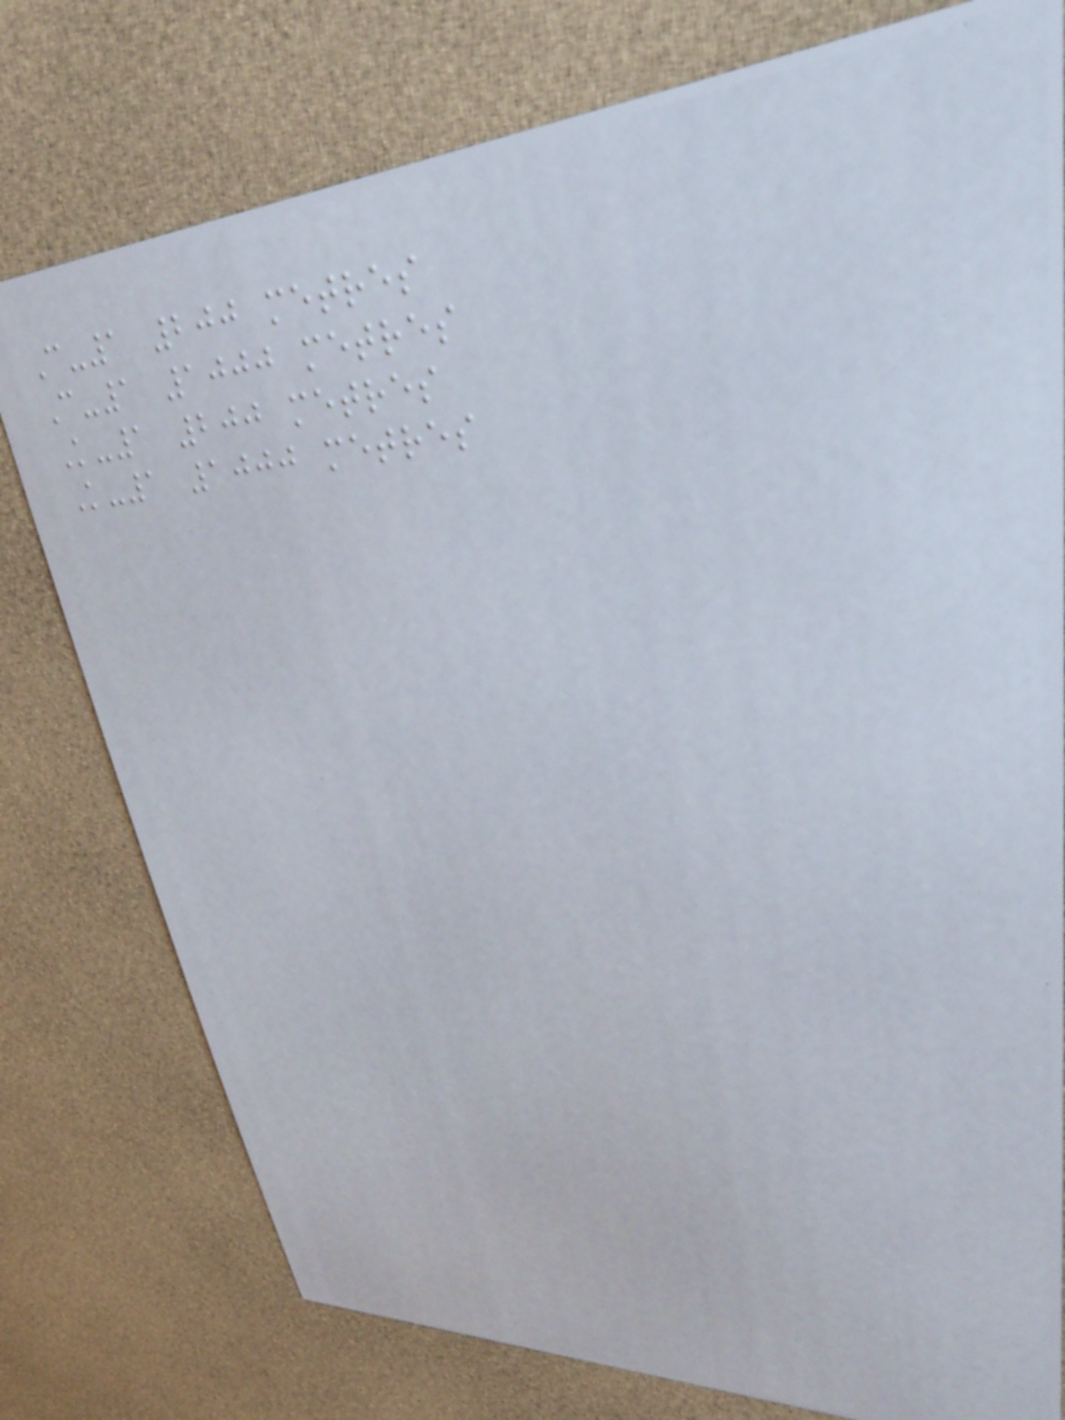C-1 200 metres
C-1 1000 metres
K-1 200 metres
K-1 1000 metres
